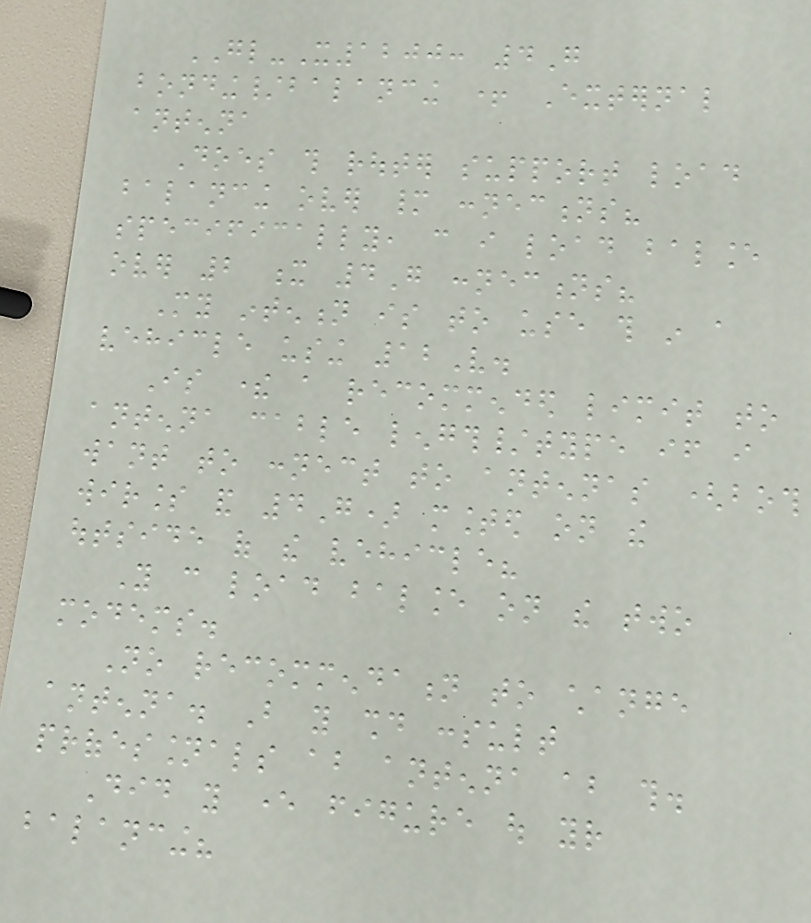GL-X1200: 4G
bonding/balancing + External
antenna
Does this router support load
balancing over many connections?
specifically, can i load balance
over 2 x 4G connections?
My intention is to use this in a
vehicle using 12V.
Is there a recommended limit to
antenna cable length/type if i
want to connect to antennas (both
wirless and 4G) mounted on the
outside of the vehicle?
You can load balance on the two
modems.
No recommendation to change
antenna. But you should consult
professionals about antenna about this.
Did you ever figure out your
balancing?
